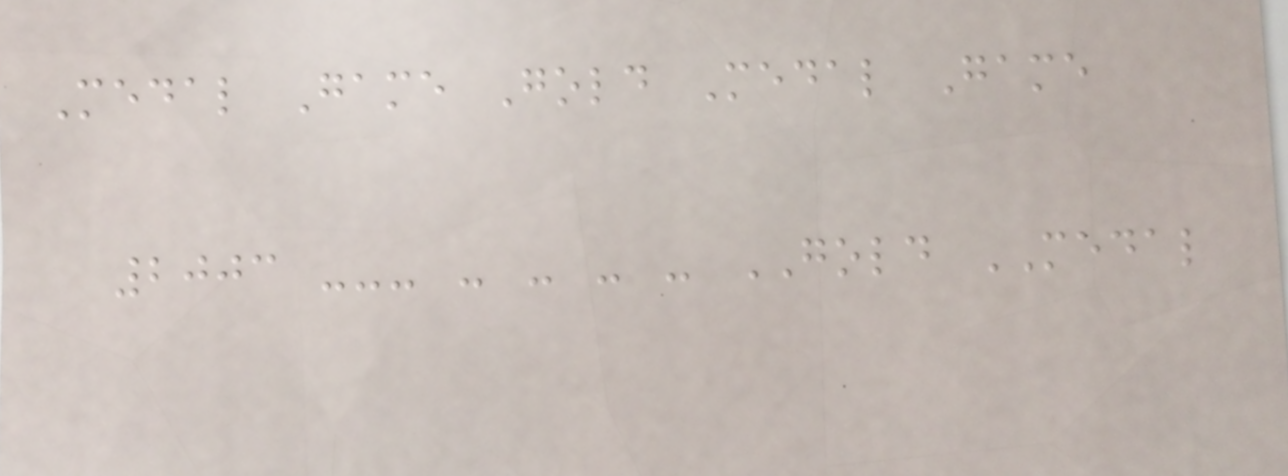Medal Game Gold Medal Game
2003 --- - - - - GOLD MEDAL
